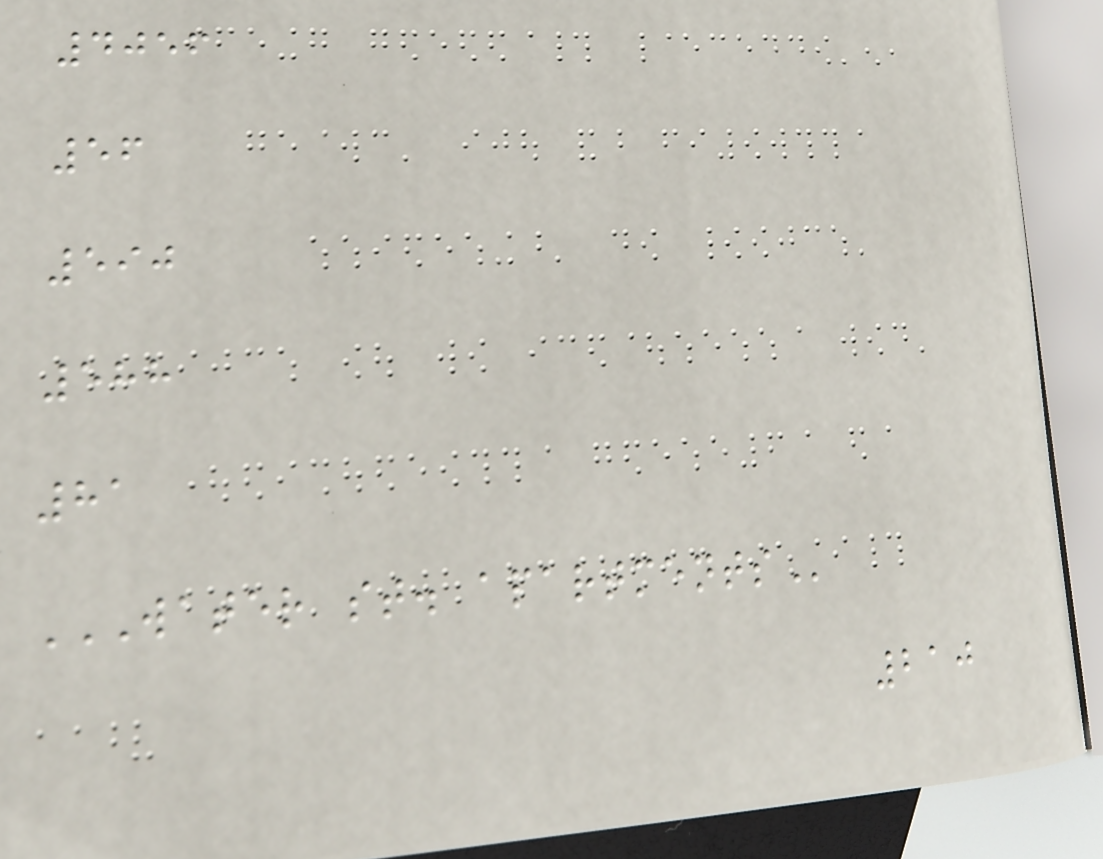4056
56
590
588
81
WATER ST. APARTMENTS
210
